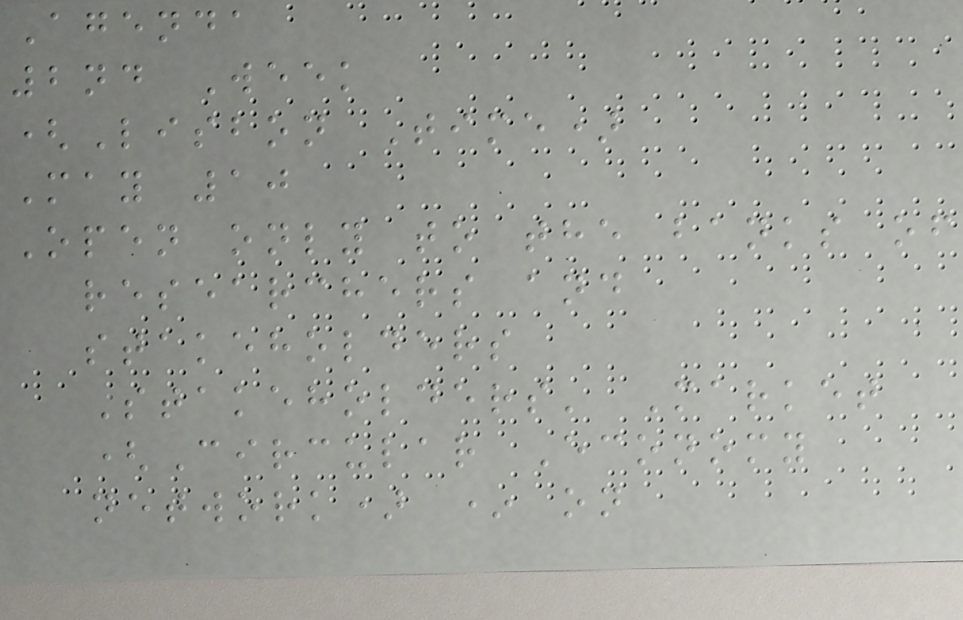Agenda
2nd Week
(Lisbon Time)
May 10
Open only to the banks of
researchers and
stakeholders
Stakeholders' Market
(Circular Economy
network) * on
